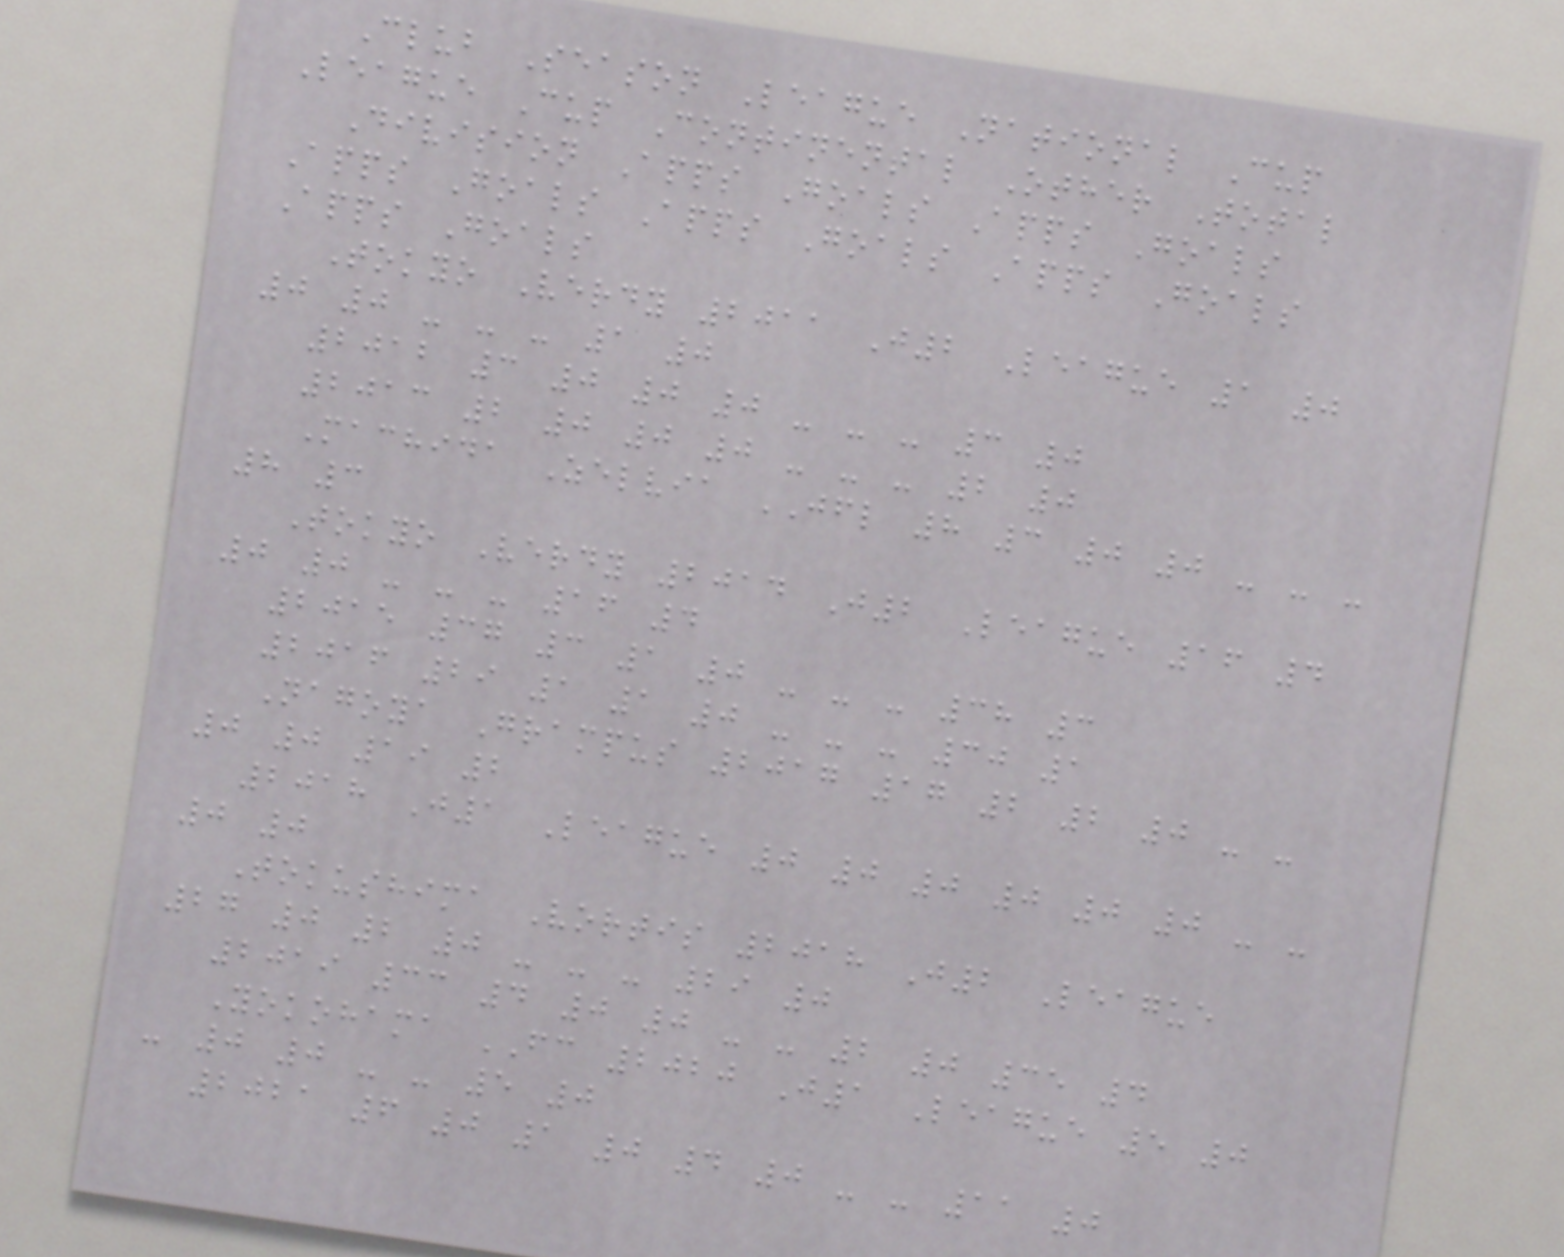Club Season League National Cup
League Cup Continental Other Total
Division Apps Goals Apps Goals
Apps Goals Apps Goals Apps Goals
Apps Goals
Tokyo Verdy 2011 J2 League 1 0
0 0 - - - 1 0
2012 3 0 0 0 - - - 3 0
2013 2 0 0 0 - - - 2 0
Machida Zelvia JFL 8 3 0 0 - - -
8 3
Tokyo Verdy 2014 J2 League 16 4
0 0 - - - 16 4
2015 37 3 1 0 - - - 38 3
2016 29 1 1 0 - - - 30 1
Nagoya Grampus 2017 17 2 2 0 - -
0 0 19 2
2018 J1 League 0 0 0 0 0 0 - -
0 0
Tokushima Vortis 2018 J2 League
27 0 2 0 - - - 29 0
2019 33 4 0 0 - - 2 0 35 4
Yokohama FC 2020 J1 League 5 0
- 0 0 - - 5 0
2021 6 0 1 0 4 0 - - 11 0
